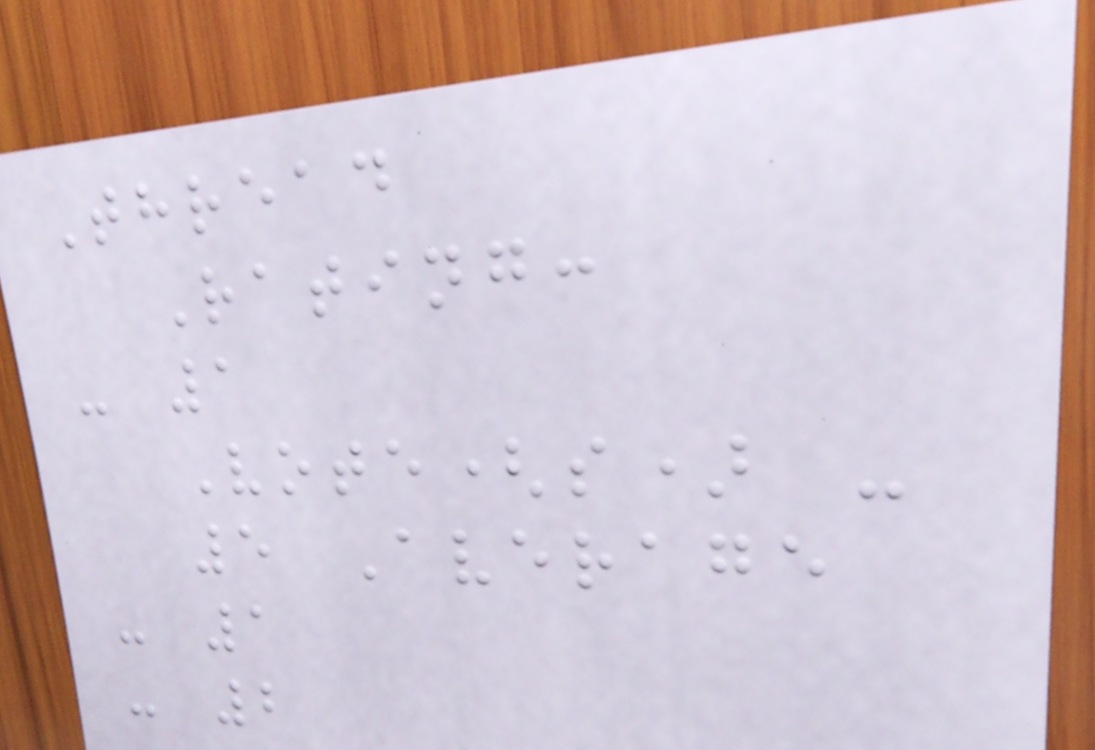Thread
Rating:
- 1
Vote(s) -
5 Average
- 1
- 2
